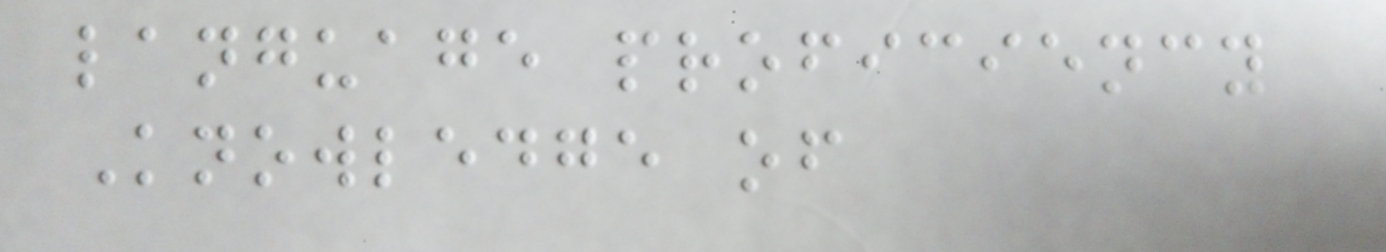language proficiency
Knowledge of
